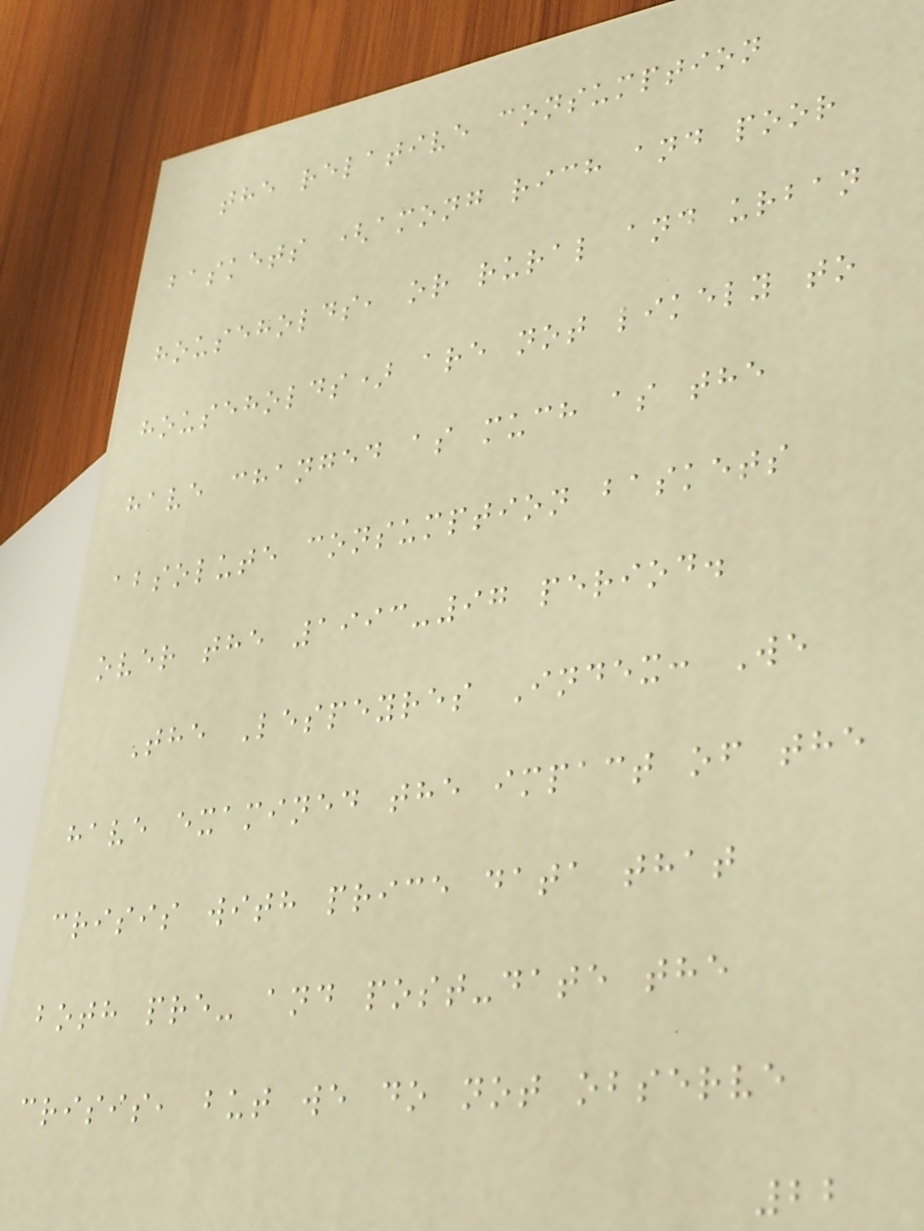the relative consumption
baskets (among rich and poor
households, or rural and urban
households) are not likely to
have changed as much as the
absolute consumption baskets
over the 1993-97 period.
The Lespeyres Index: We
have examined the impact of the
crisis with price data that
both pre- and post-date the
crisis, but we do not observe
22
